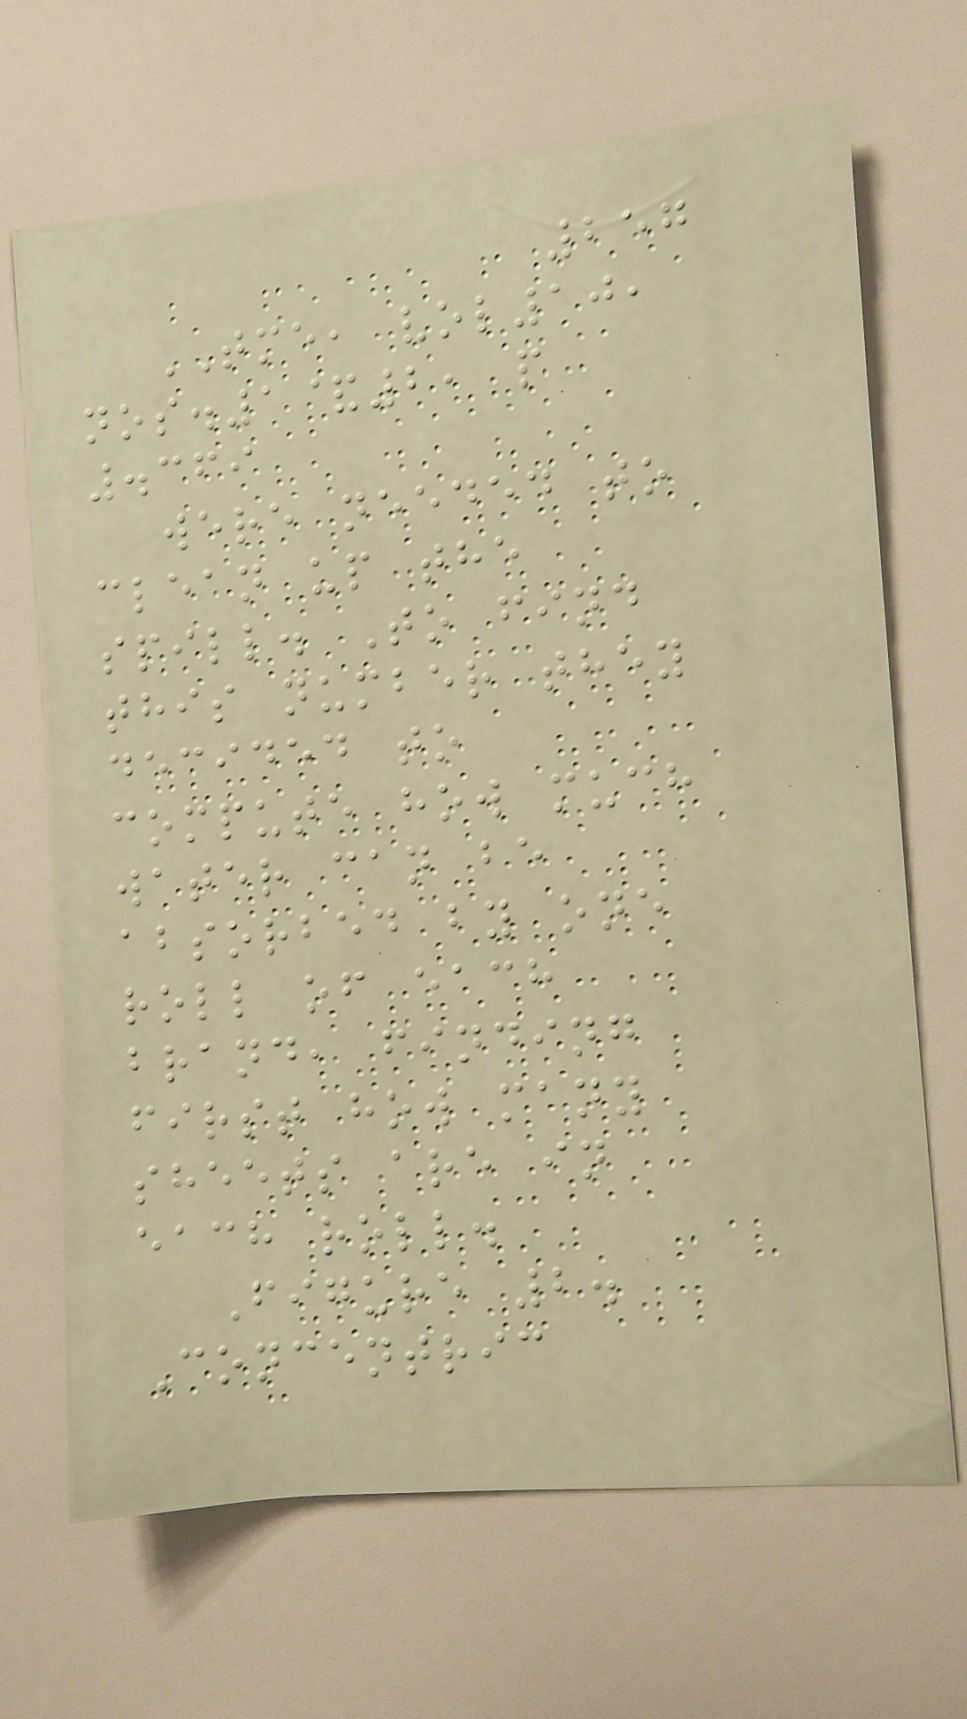257
TME, vol10,
nos.1&2, p
.369
were needed to
clean up the
spill. To find
this number they
decided to
compute how much
water can be
absorbed by one
roll of each
brand, finding
first how many
sheets are in
each roll.
Figure 2.
Concentric
